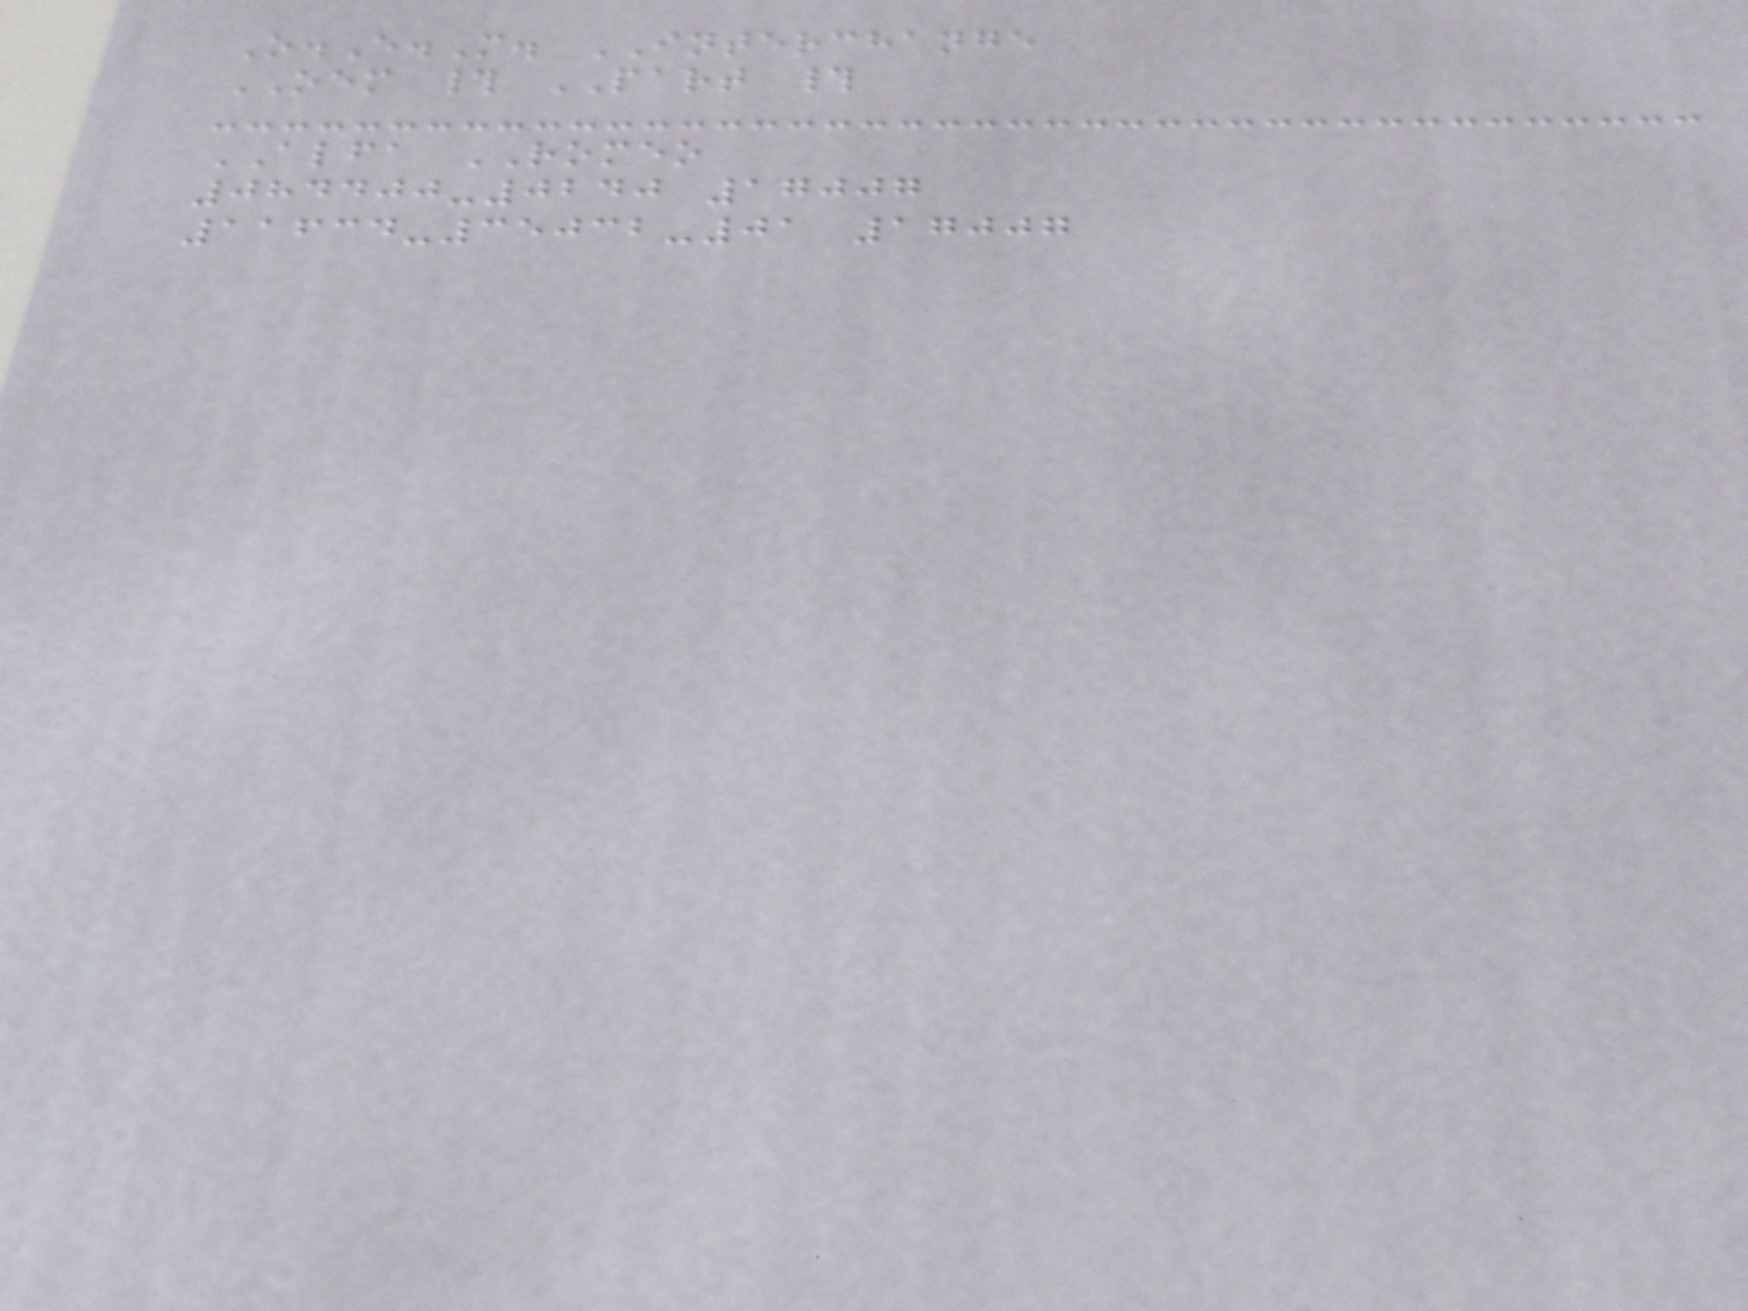O.E.M. INTERCHANGE
OEM # PART #
ALFA ROMEO
084400-0240 17007
11634-35032-01 17007
